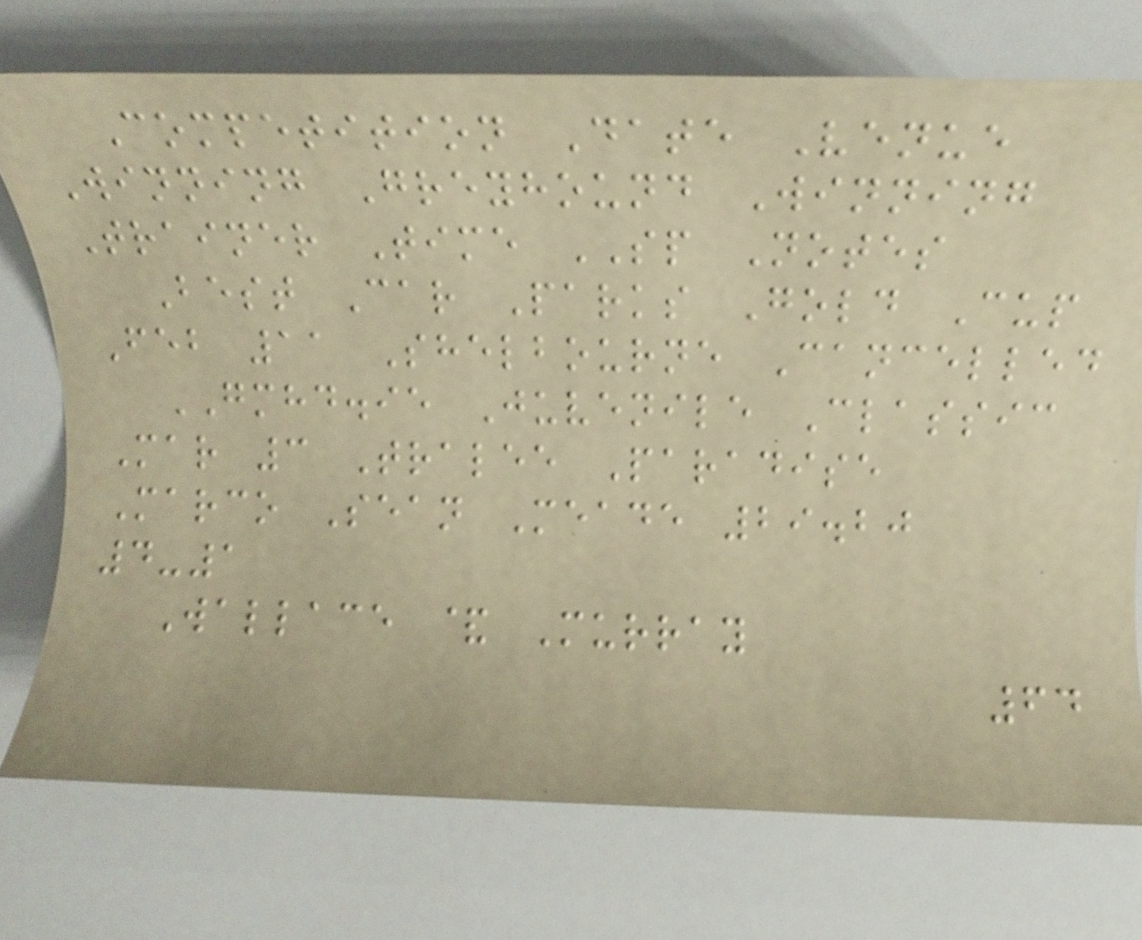Competition Date Venue
Winning Greyhound Winning
Trainer Time SP Notes
Best Car Parks Gold Cup
Feb 11 Shelbourne Cancelled
GMHD.ie Juvenile Classic
Mar 3 Tralee Paradise
Marco Sean Meade 29.20
4-1
Wallace & Murray
64
